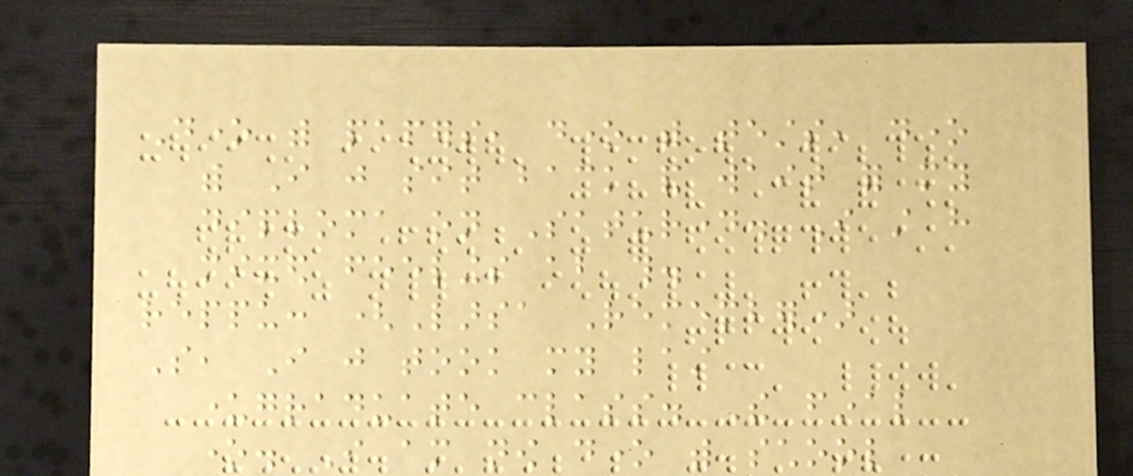Done with papers, done with tests, done
with I just sit back and wait for my
diploma on Saturday. I still have
mixed feelings about this.
reppu: (Larsa Remember)
So, I just took my last
undergraduate class. The final
one. I am now done with school
